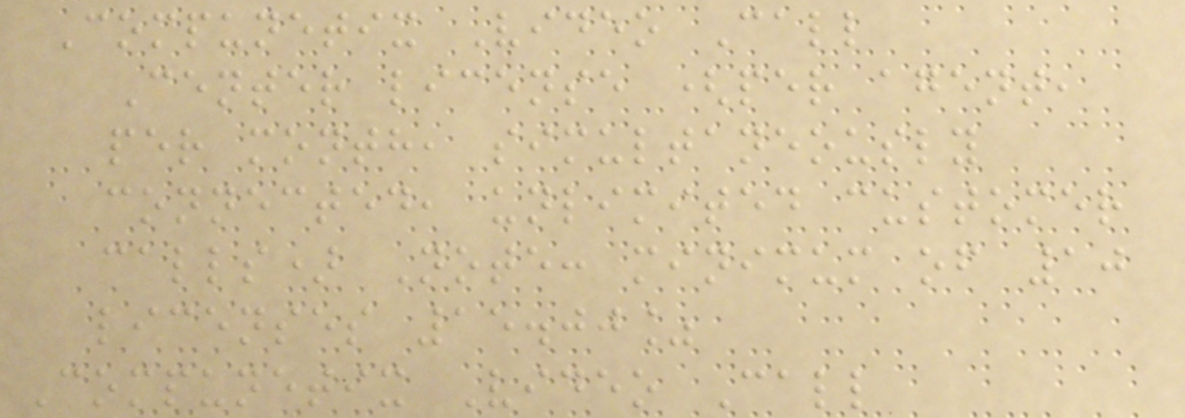Compunetix Video Call
Center license (per agent,
per month, simultaneously
connected, unlimited customer
calls) Note: minimum of 10
licenses 15.00%
Compunetix Video Call
